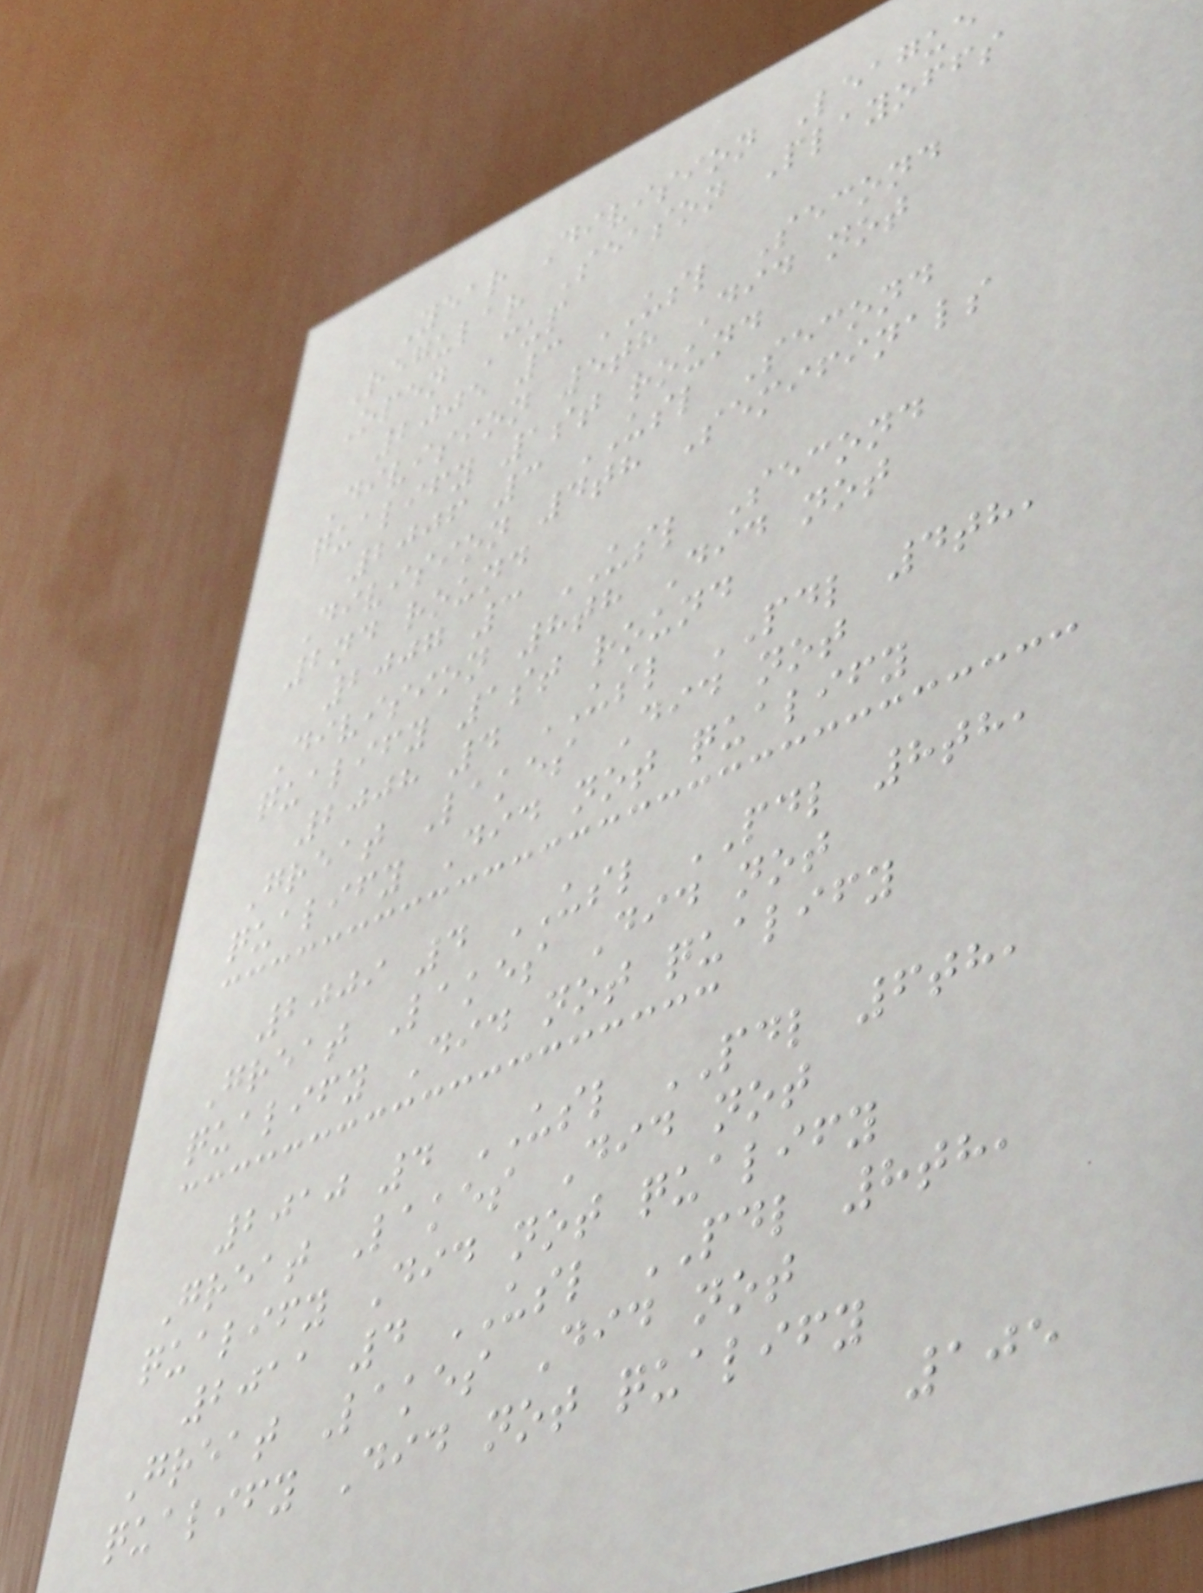Year Division League
Regular Season Playoffs
Open Cup
2005 3 USL Second
Division 5th Did not
qualify 1st round
2006 3 USL Second
Division 4th Semifinals
2nd round
2007 3 USL Second
Division 8th Did not
qualify 1st round
2008 4 USL PDL 4th,
Great Lakes Did not
qualify Did not qualify
2009 4 USL PDL 8th,
Great Lakes Did not
qualify Did not qualify
2010 4 USL PDL 6th,
Great Lakes Did not
qualify Did not qualify
2011 4 USL PDL 8th,
Great Lakes Did not
qualify Did not qualify
105
